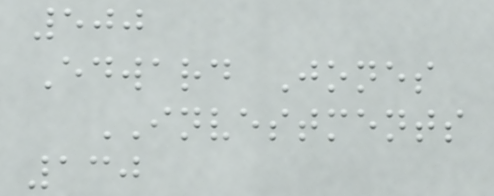500
Edward Jones
INVESTMENTS
130
